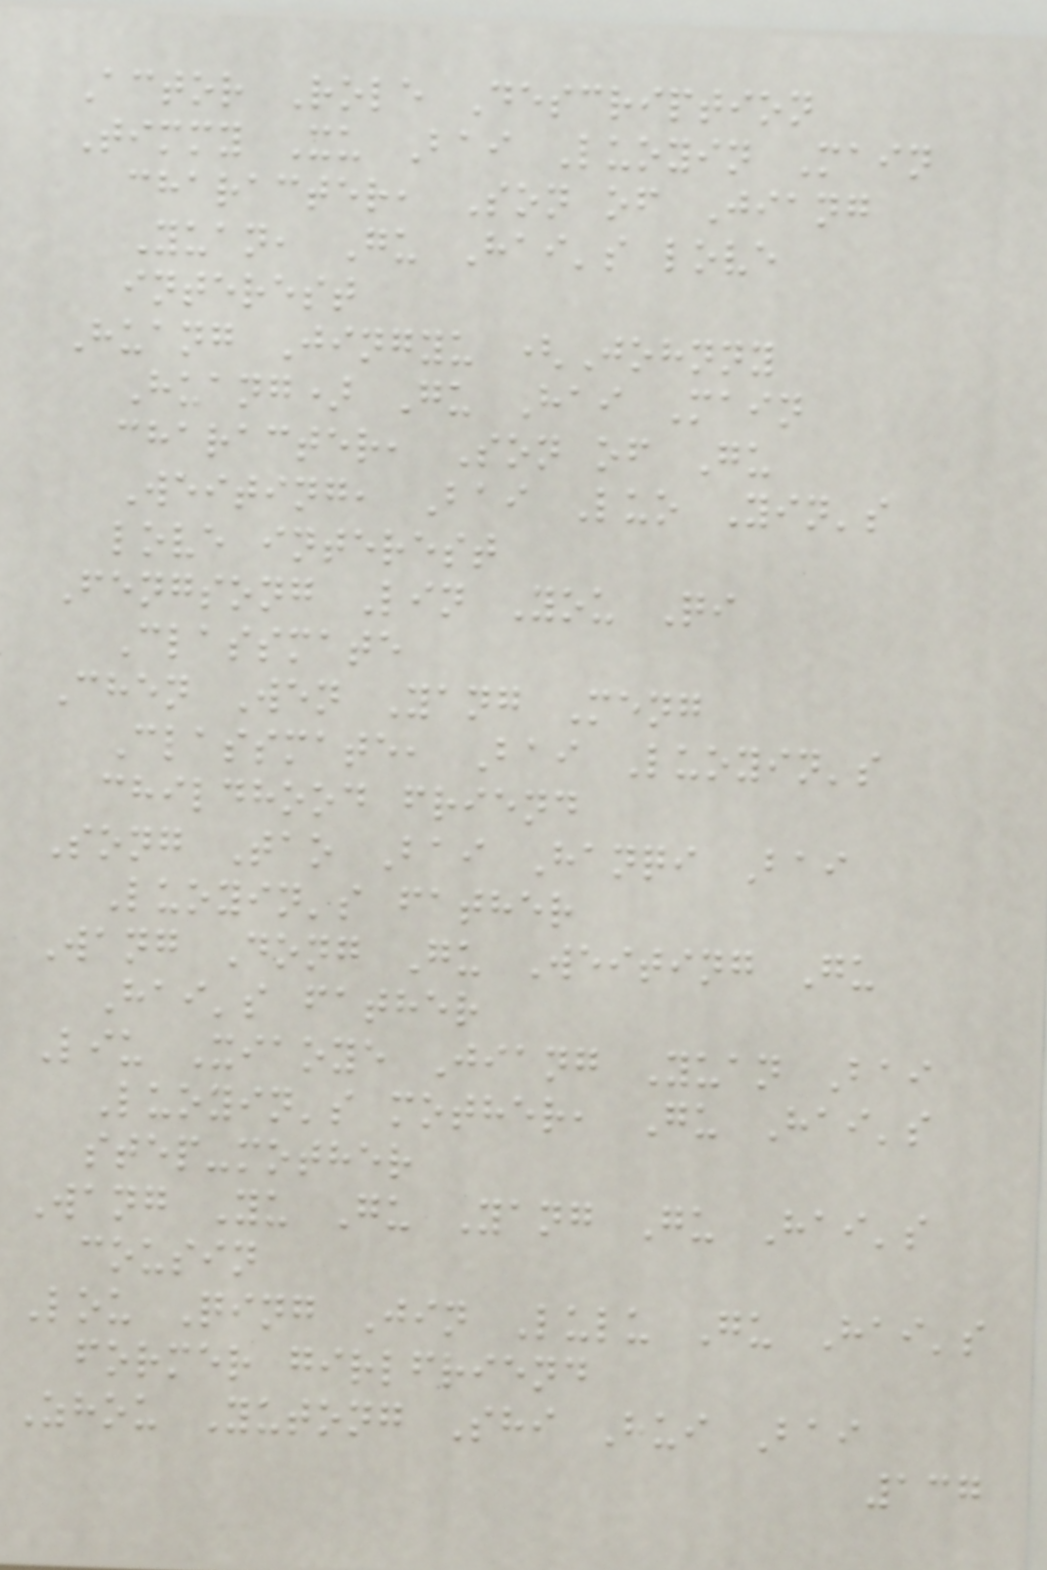Actor Role Description
Timmy Xu Bai Luoyin Main
character, Son of Jiang
Yuan, Gu Hai's love
interest
Huang Jingyu (Johnny
Huang) Gu Hai Main
character, Son of Gu
Weiting, Bai Luo Yin's
love interest
Fengsong Lin You Qi
Classmate
Chen Wen Yang Meng
Classmate, Bai Luoyin's
childhood friend
Song Tao Bai Hanqi Bai
Luoyin's father
Wang Dong Gu Weiting Gu
Hai's father
Liu Xiaoye Jiang Yuan Bai
Luoyin's mother, Gu Hai's
step-mother
Wang Yu Gu Yang Gu Hai's
cousin
Lou Qing Jin Lulu Gu Hai's
former girlfriend
Zhou Yutong Shi Hui Bai
137
